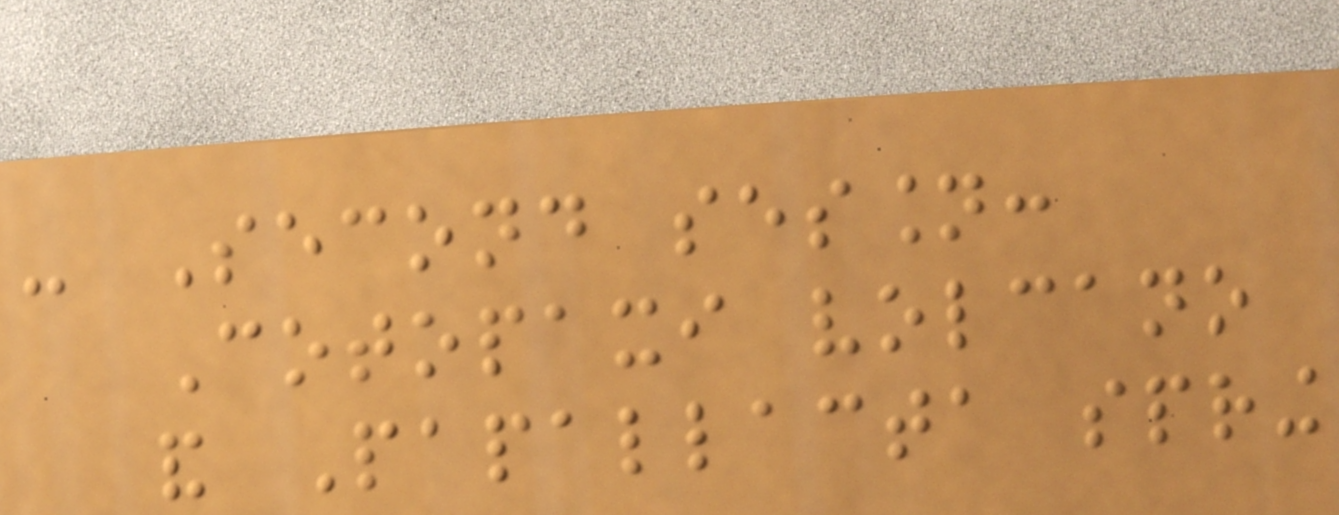- Second session:
Cotopaxi volcano
and Papallacta spring
